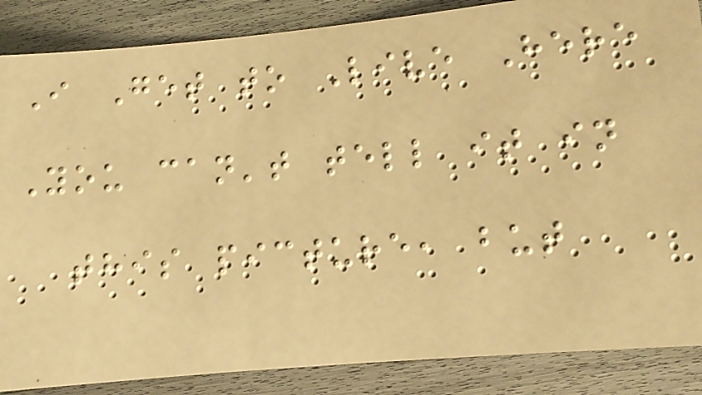I Get to Live Here
You can't tell it in
this picture, but
